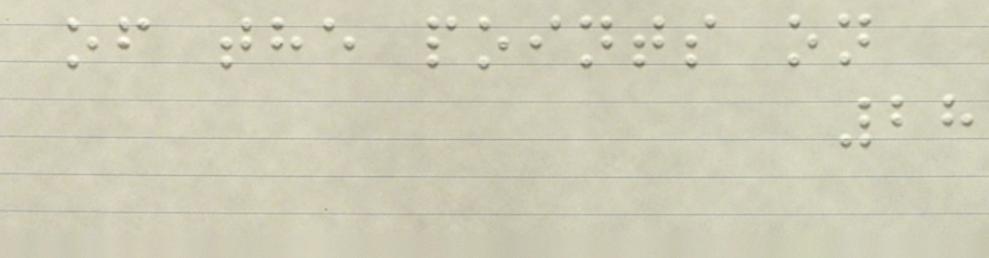of the points on
28
